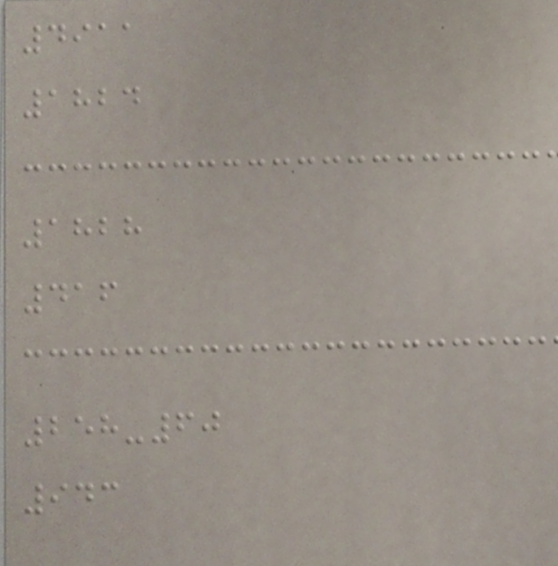4911
1824
1828
416
258-60
943
